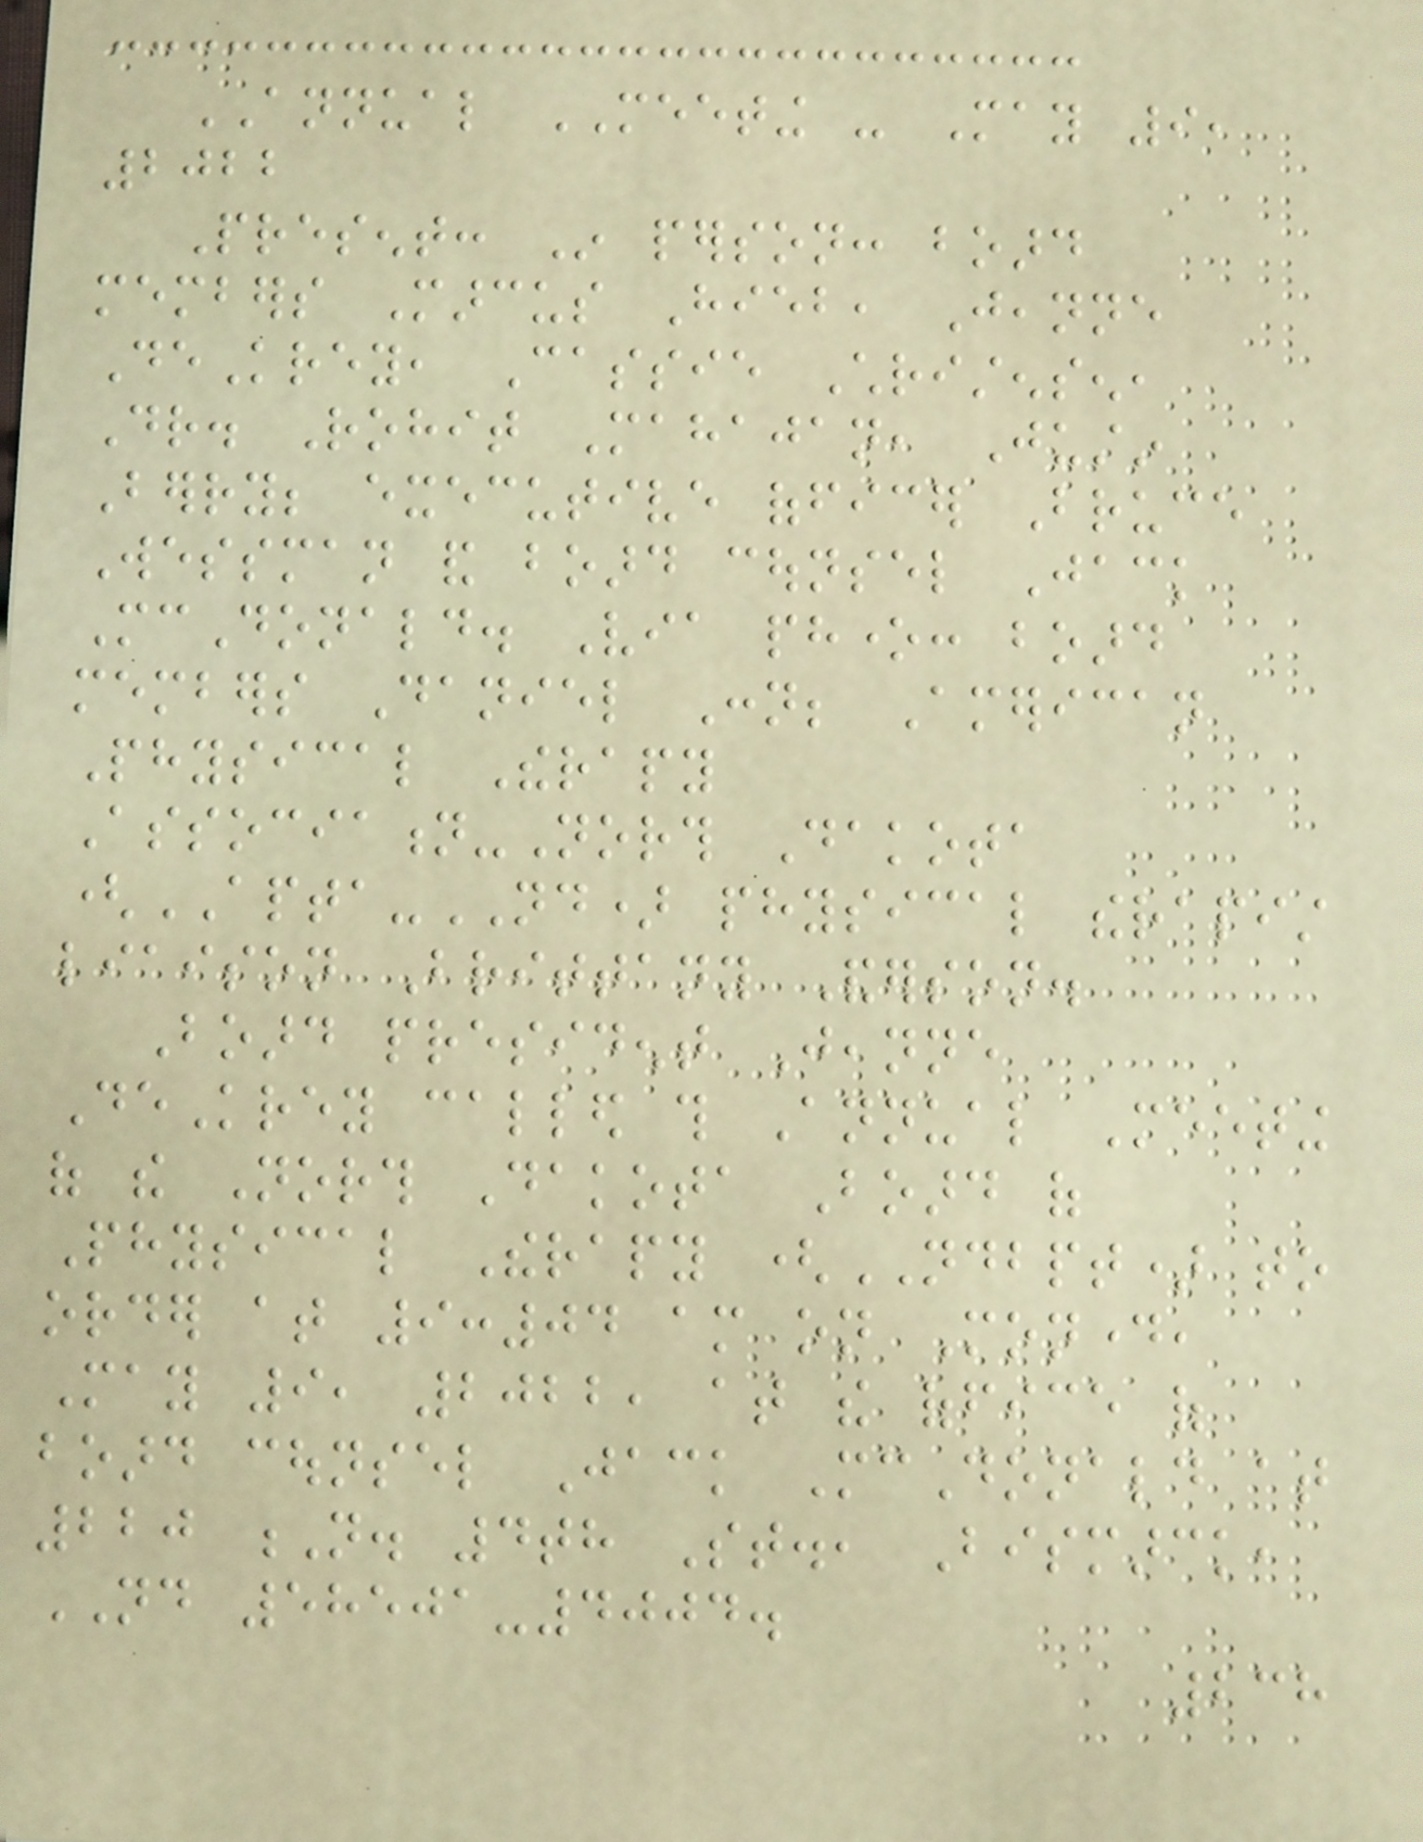ANNUAL MEETING - May 9,
2022
Present: In person: board
members Marcus Hieb, Jeanne
DeKrey, Cassie Christensen,
Dr. Rohit Mahajan, Justin
Berry; executive officer Bruce
Wessman and board counsel Jack
McDonald. Via phone: board
members Daniel Conn; American
Physical Therapy
Association-North Dakota
(APTA-ND) physical therapist
liaison Brittany Anderson.
Board president Jeanne
DeKrey called this Annual Meeting
of the North Dakota Board of
Physical Therapy (NDBPT) to
order at 9:04 am on Monday,
May 9, 2022, at the office of
board counsel Jack McDonald at
220 N. 4th St., Bismarck,
ND 58501-4004.
238
